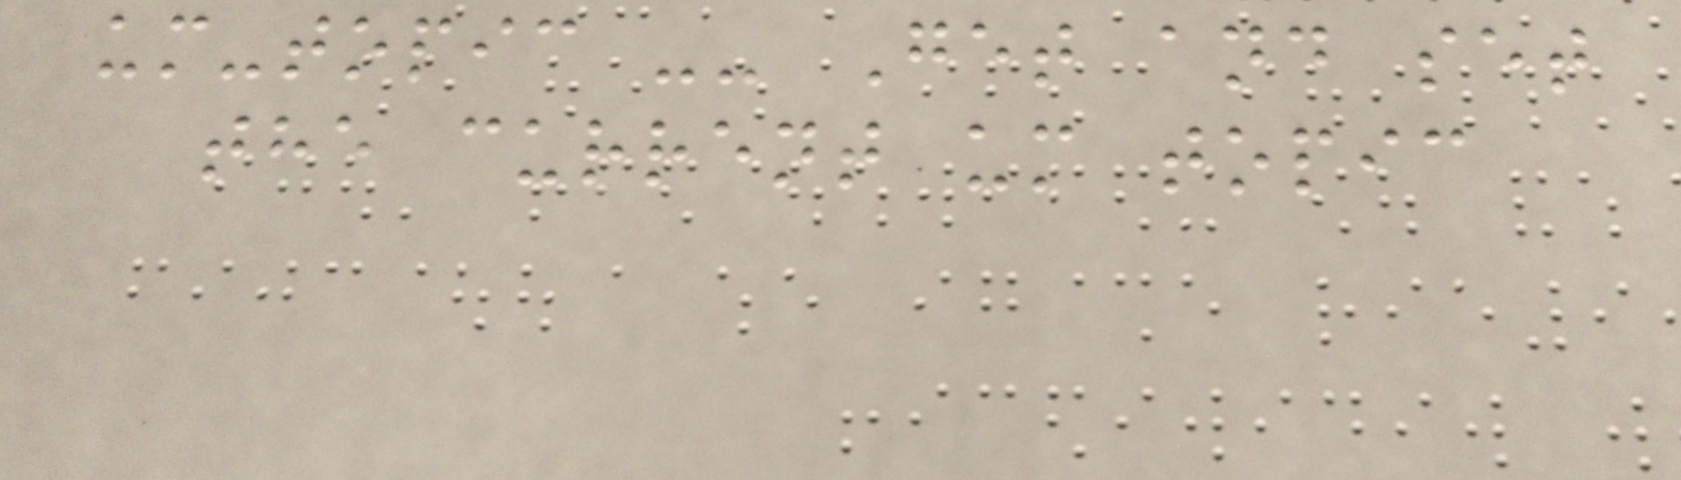um-topic -- Get and set
the current um topic
